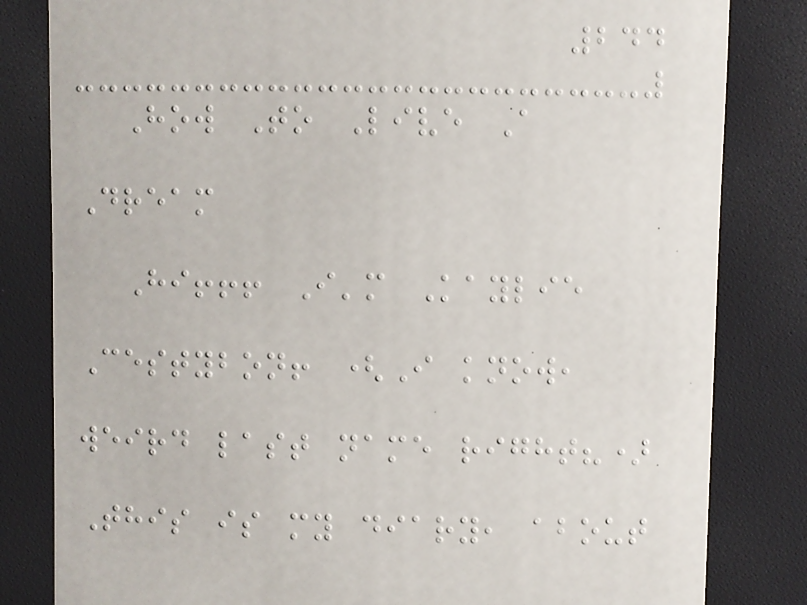244
How To Live A
Dream
Hi!!! I'm Kaylie
Cestybon! (I know,
weird last name right?)
This is my diary, about
